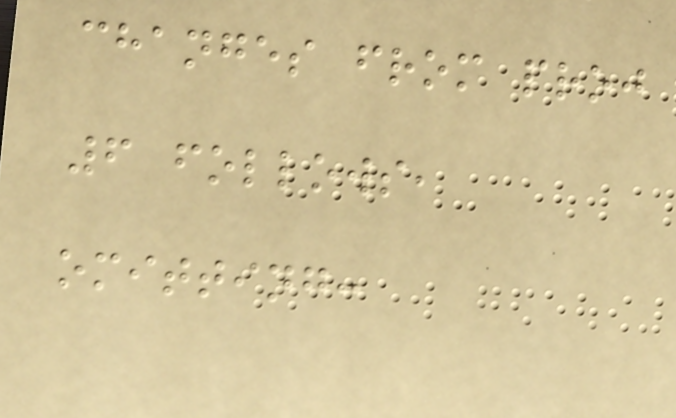changes from proj
6 follows,
omitting:
